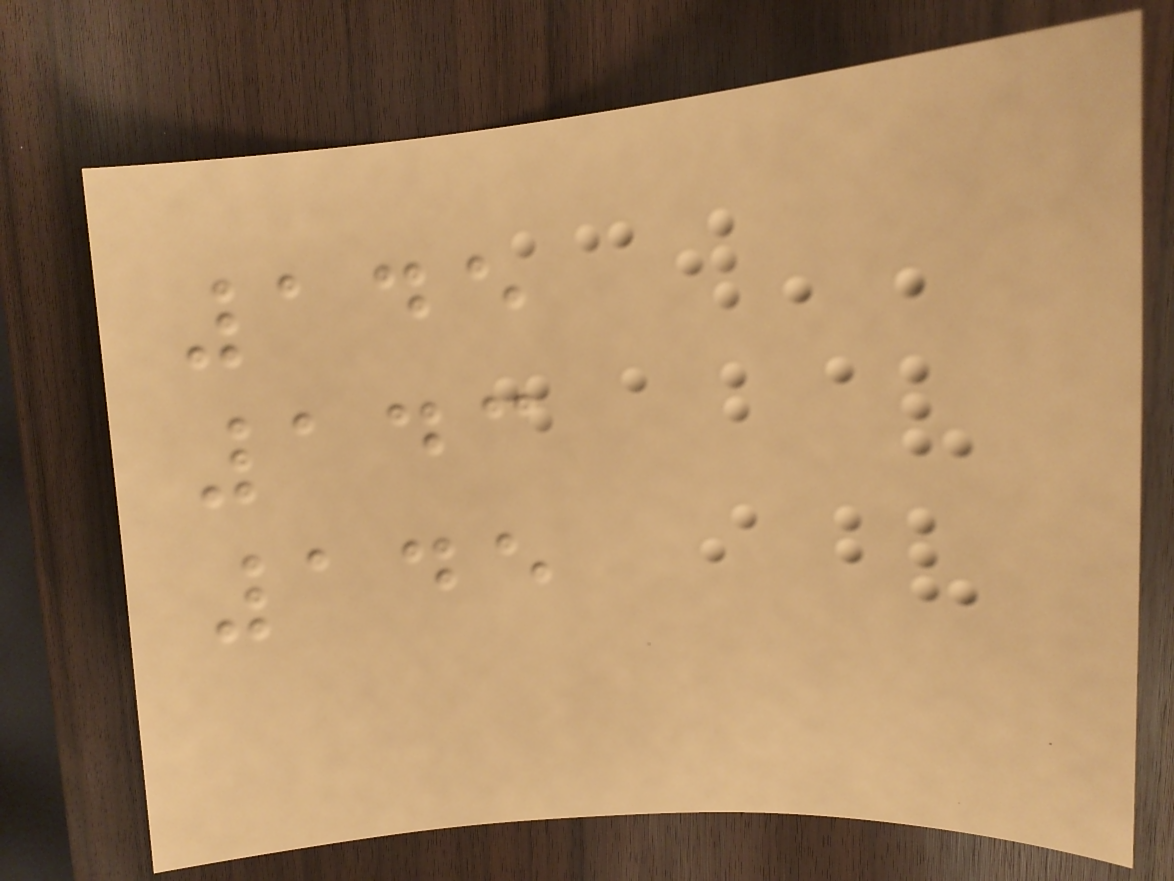145
143
145
